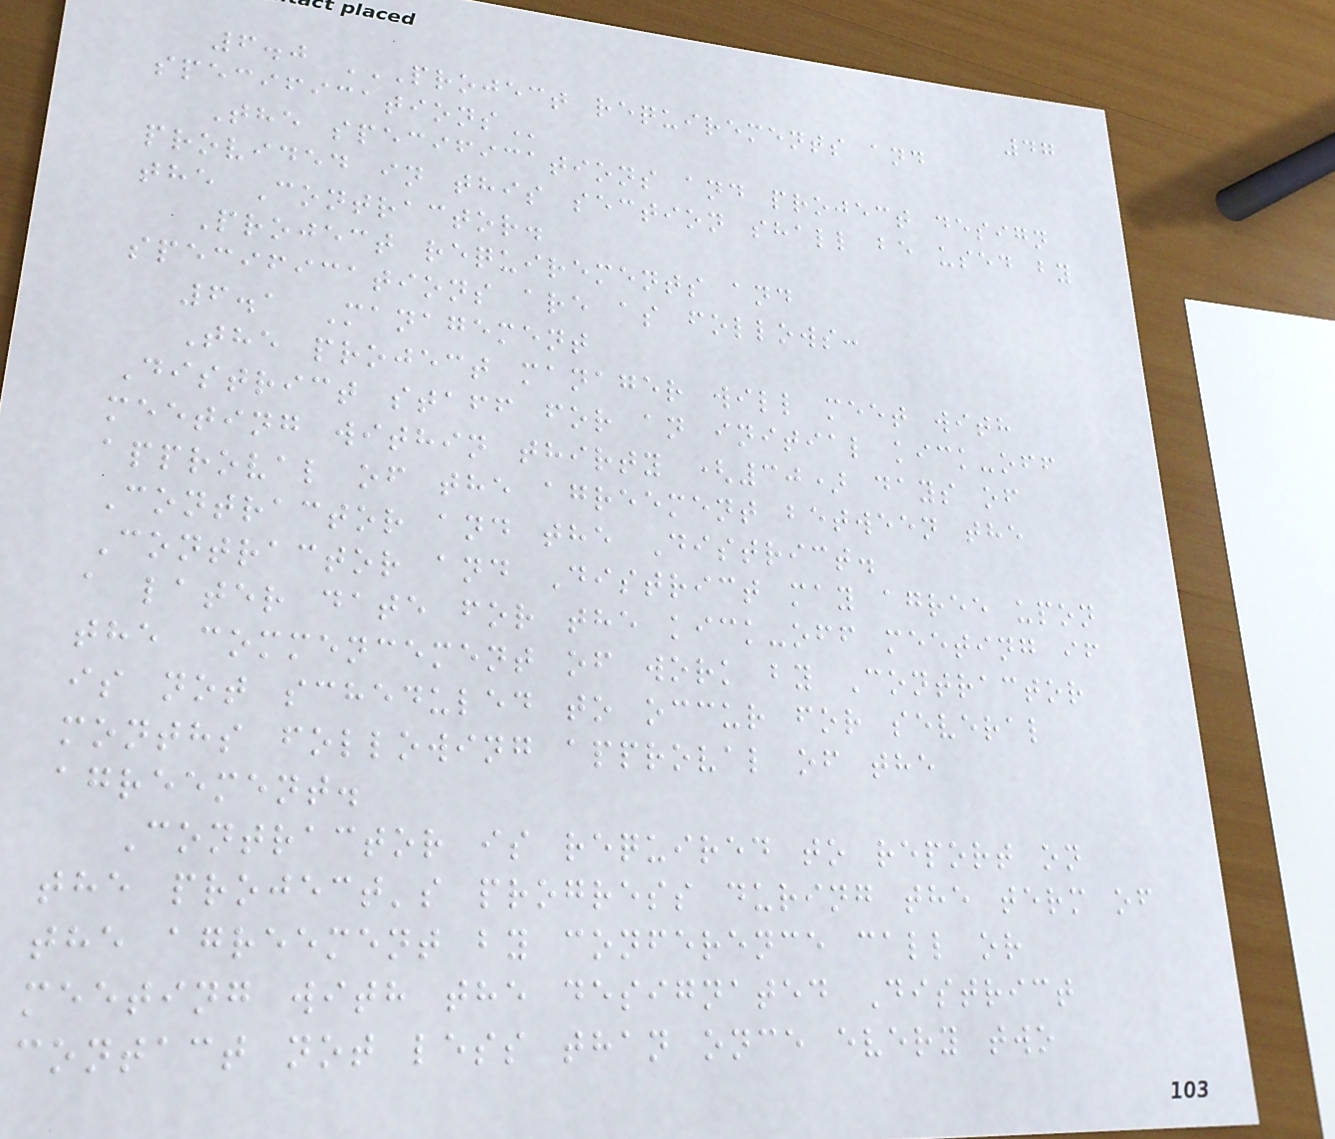47
6.0 PROJECT REQUIREMENTS AND
SPECIFICATIONS
The specifications and project design
provided in this section shall be used by
the Contractor.
Project requirements and
specifications are as follows:
6.1 Management
The project manager will meet with
District staff for an initial kick-off
meeting within thirty (30) days of
approval of the agreement between the
Contractor and the District.
Contractor and District may agree upon
a later date for the kick-off meeting if
the commencement of work by Contractor
is not scheduled to occur for several
months following approval of the
agreement.
Contractor is required to report on
the project's progress during the term of
the agreement by conference call or
meeting with the designated District
contact not less than once every two
